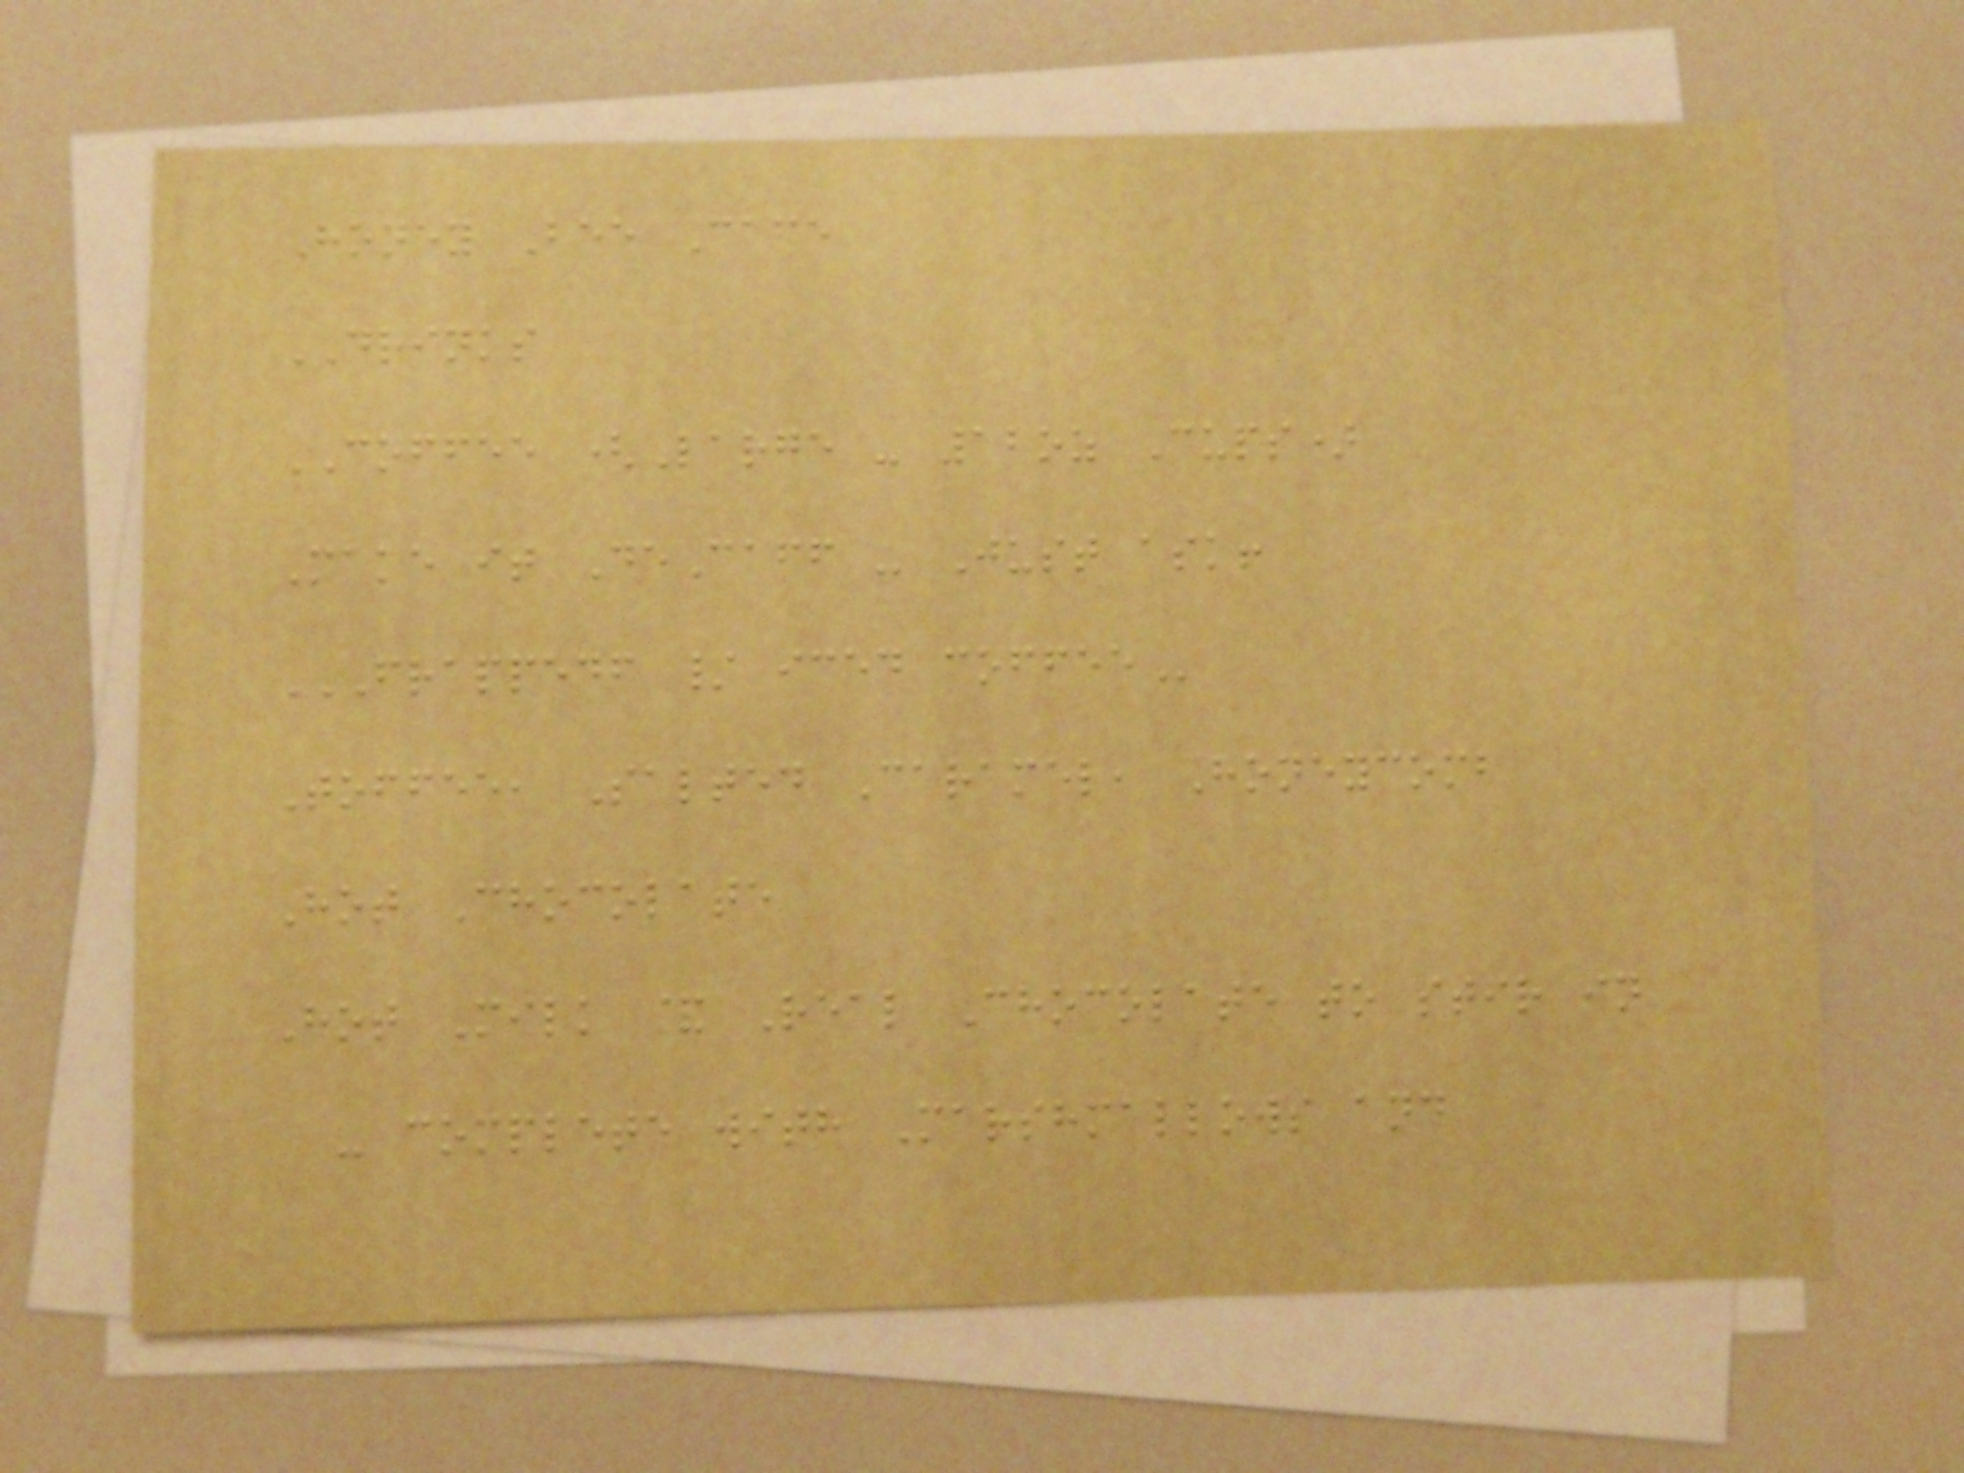Honey Bee Cafe
DRINKS
COFFEE (Large - 12oz Cups)
Make it DeCaff - Just ask!
FRAPPEDF / ICED COFFEE
Toffee, Salted Caramel, Honeycomb
Hot Chocolate
Hot Milk & Real Chocolate to stir in
- complete with Marshmallows and
